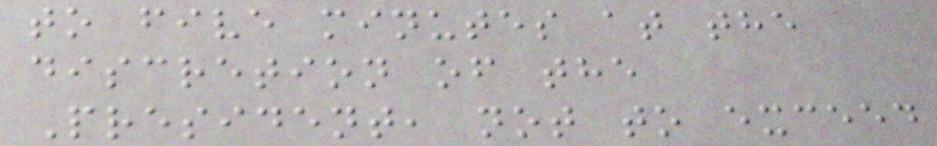to five minutes at the
discretion of the
President, not to exceed
